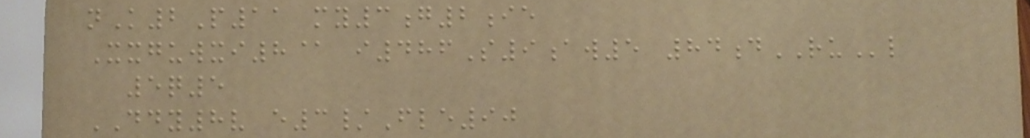nK2P11 my3g2ie
Xxguwxi8@ i486S9aw5 84dRUl
5q5
DDY8v e3/Fle90
